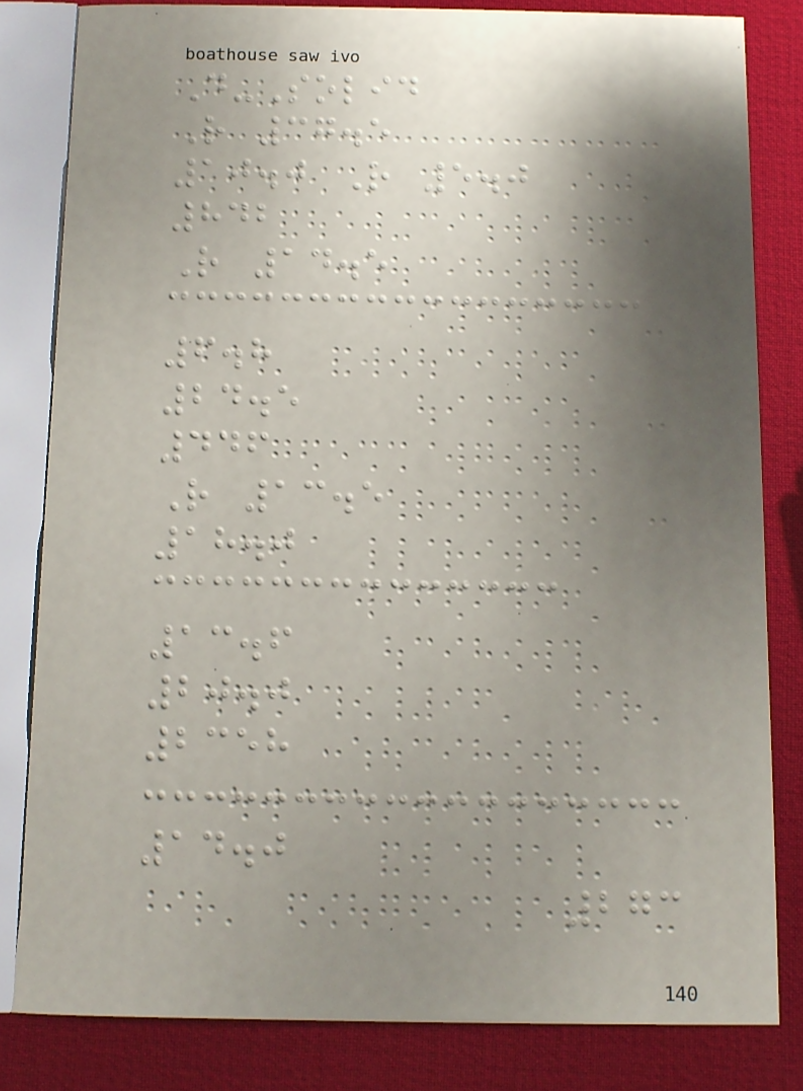D-Solid
R 37.5
10.0 R 5.0
842
R 14.5
6.8
24.5
446
R 13.5
18.0
13.6
20.0
2358
14.0
273
